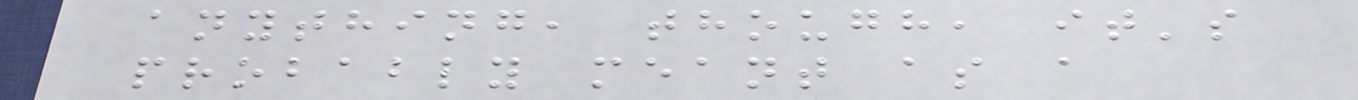anything, though, it's
probably meant as a
